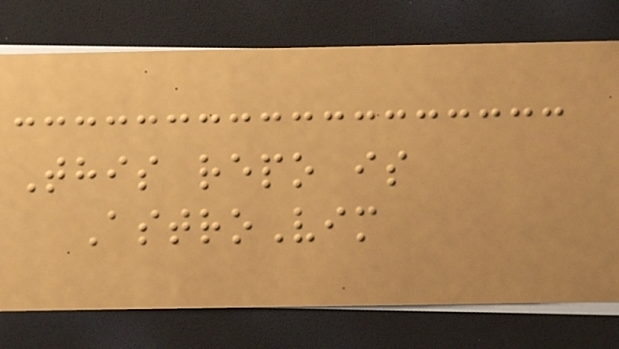This repo is
AstroVim
